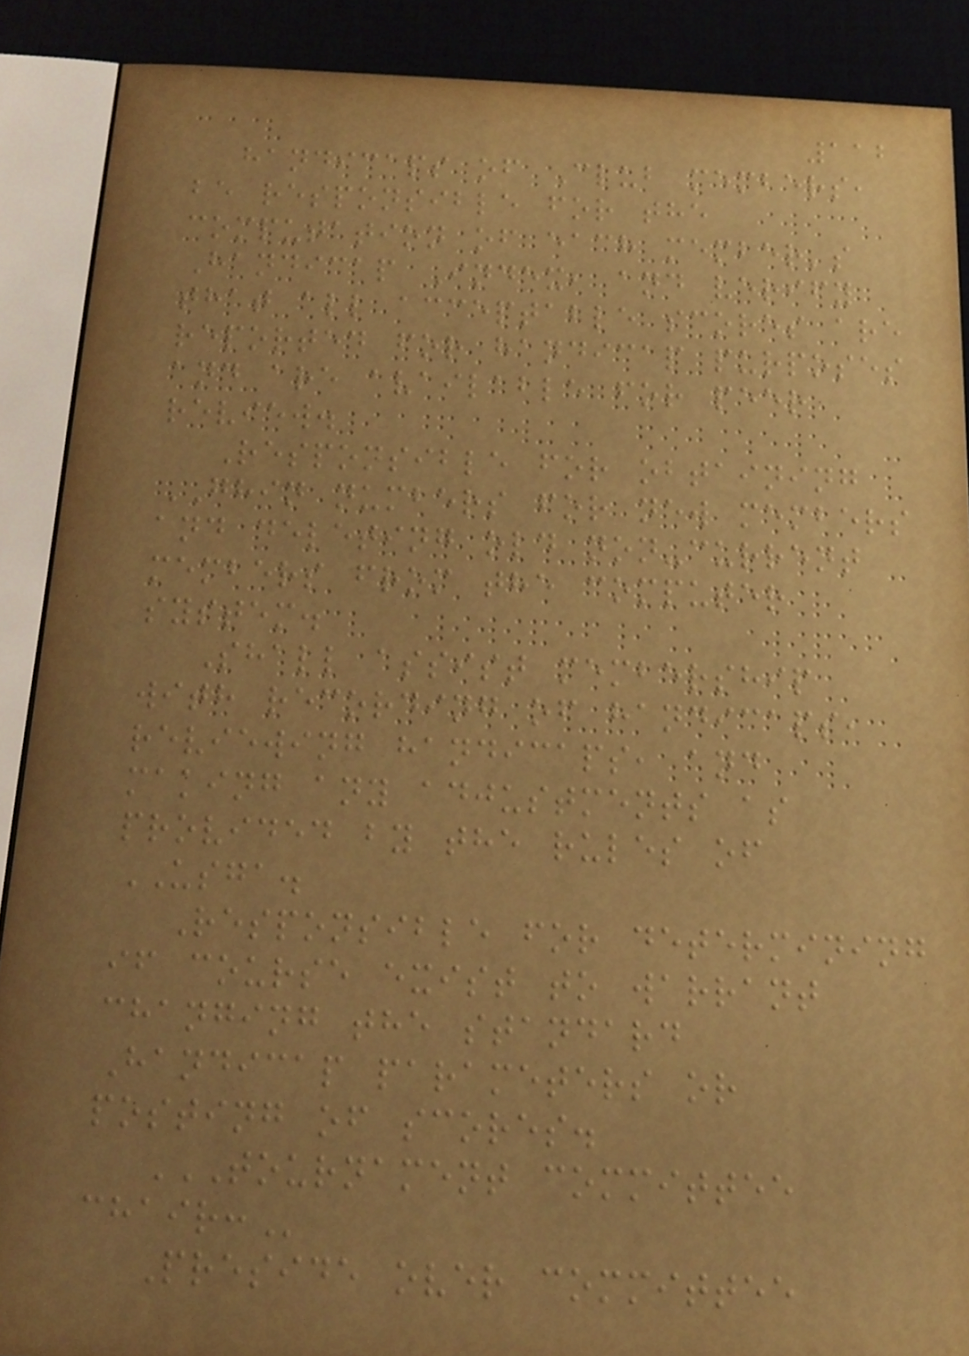112
handicaps of Club members,
be responsible for the
computation of each member's
Handicap Index, and verify
that all acceptable scores are
reported for handicap purposes
and are available for peer
review.
Responsible for obtaining
GHIN numbers for new members
and deleting old non-current
members from the computer
system.
Shall assist membership
with recording of handicaps,
reviewing handicaps, and
making any adjustments as
provided by the rules of
USGA.
Responsible for determining
if course exist to warrant
changing the standard
Handicap parameters or
posting of scores.
TOURNAMENT COMMITTEE
CHAIR:
Preside over committee
